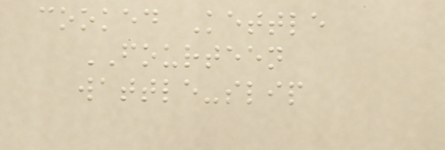cooked Kettle
FOURTEEN
wattle-slip
